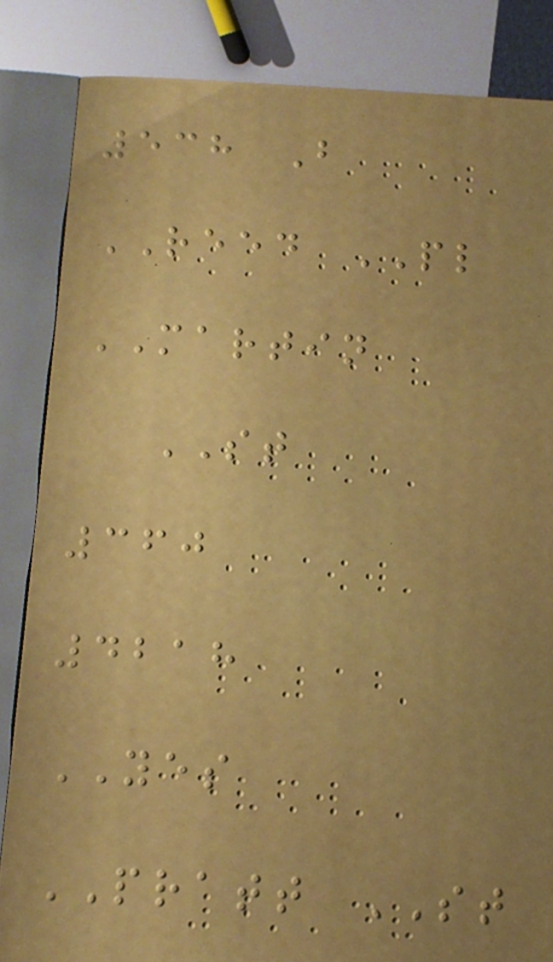538 B
REED PL
MARTIN
ST
360
4218
YES
PRATT ST
